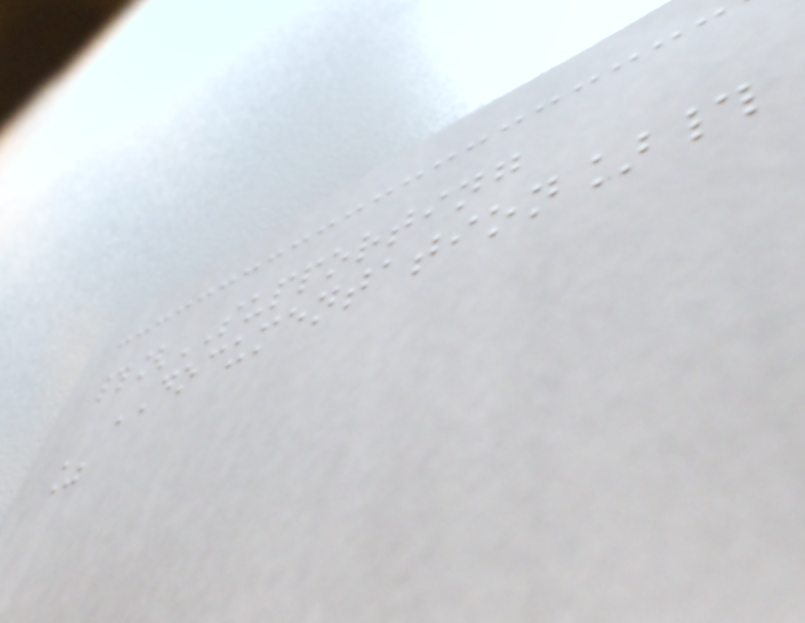#[SUPPORTING
DOCUMENTATION]#
%
